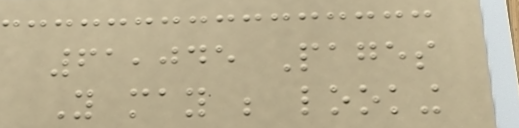61,045 Pages
You may be looking
